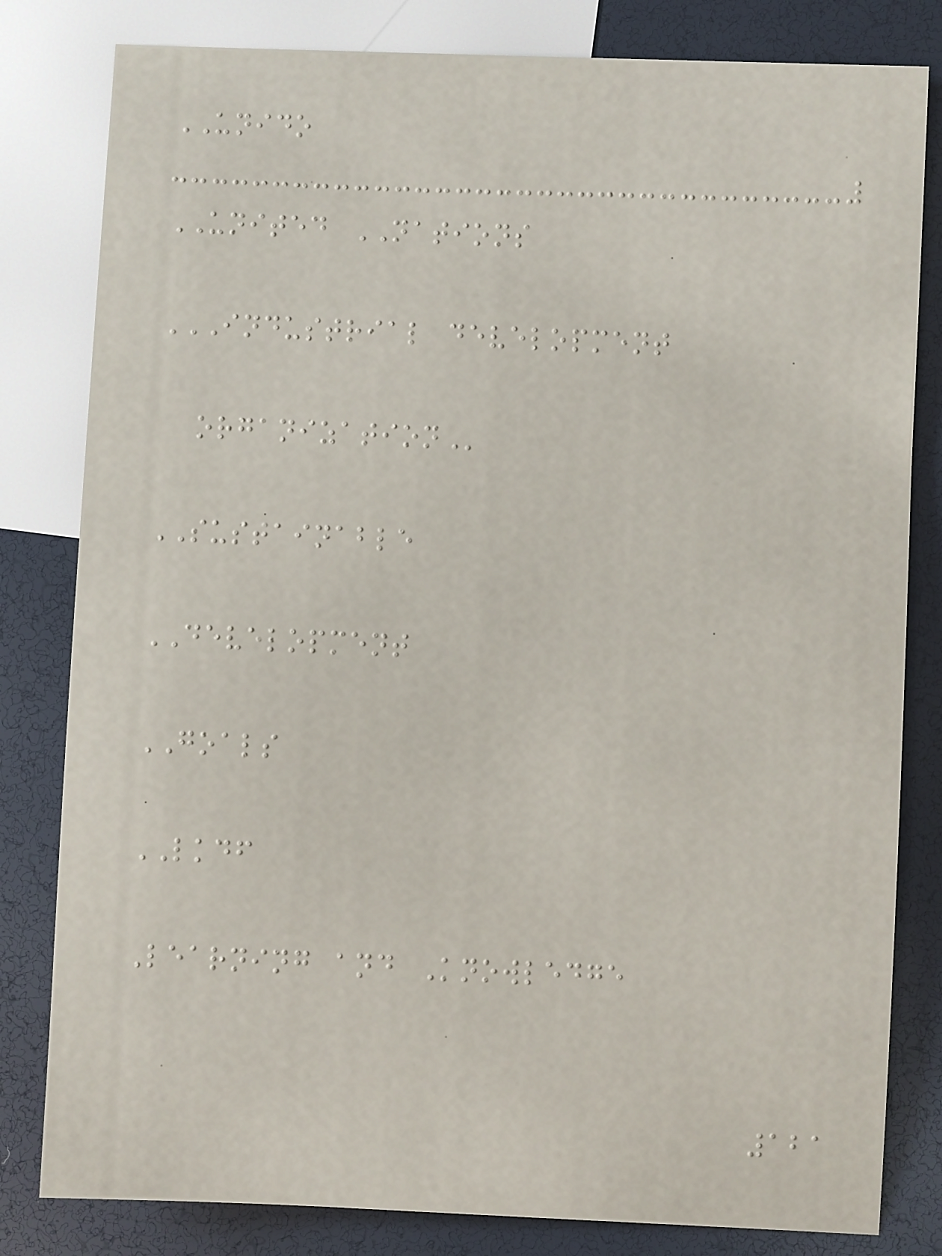UNIDO
UNITED NATIONS
INDUSTRIAL DEVELOPMENT
ORGANIZATION
SUSTAINABLE
DEVELOPMENT
GOALS
LKDF
Learning and Knowledge
121
